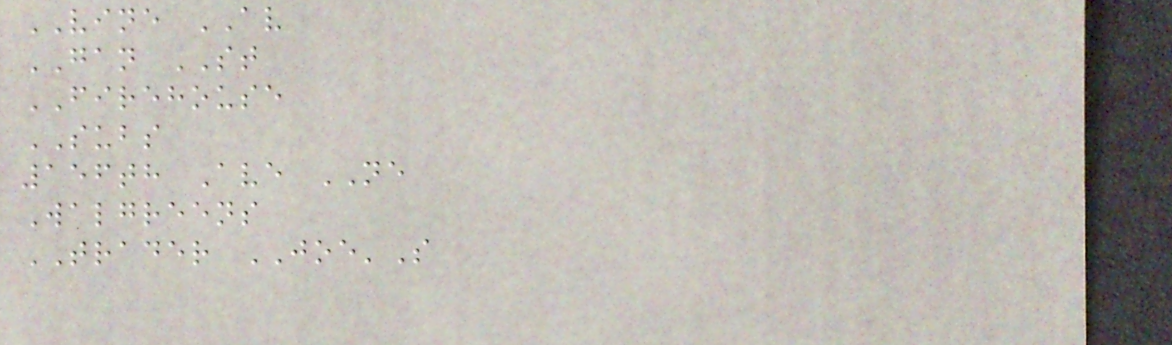VINE AV
GAN ST
FIREHOUSE
SUBS
156th Ave NE
Walgreens
TRADER JOE'S
